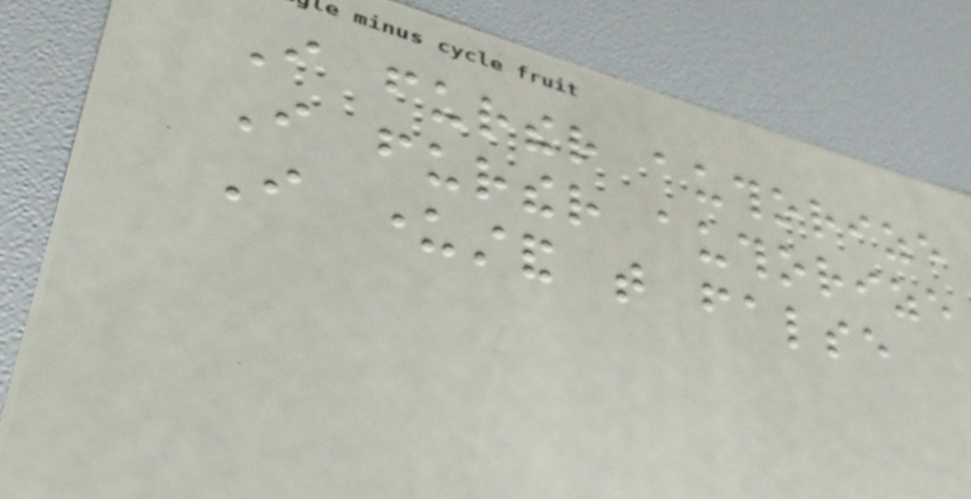I further authorize
I further authorize
I understand that false
